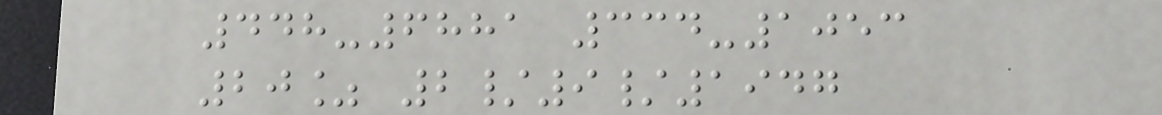448-6881 334-1053
20% 2/9/1947
